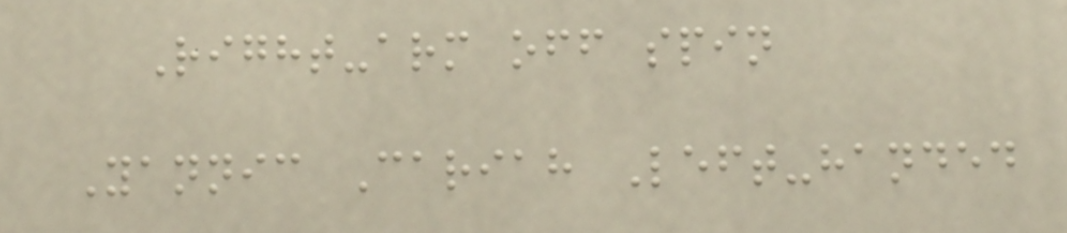Right-arm off spin
Yannic Cariah Left-handed
